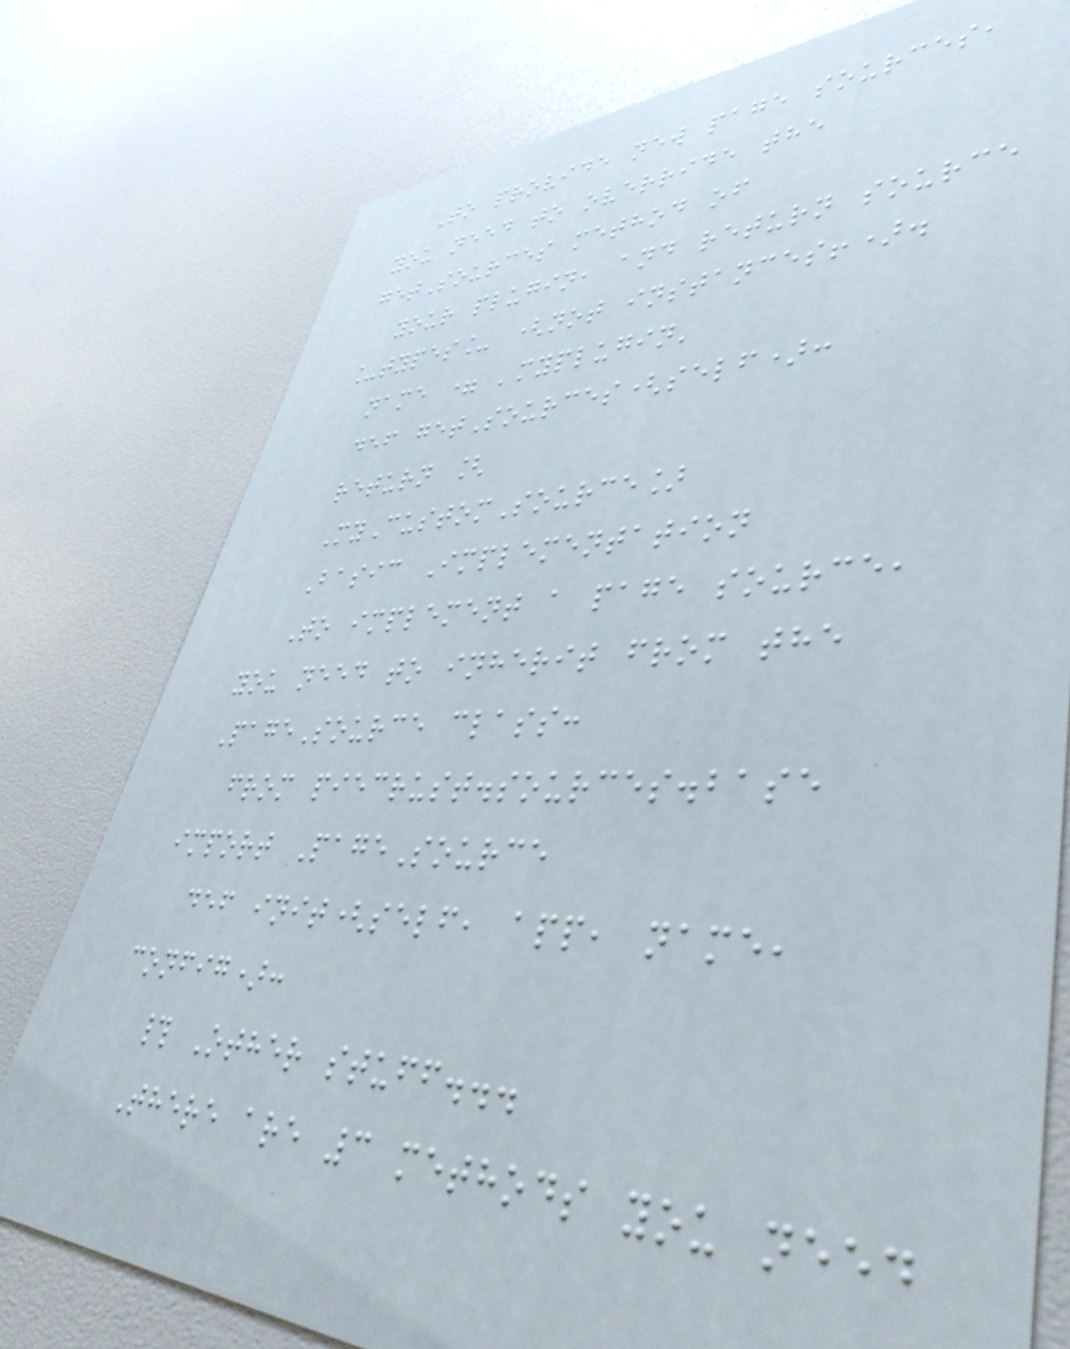To provide new page sources,
you need to override the
getSources method of
your plugin, and return source
_types_ (not instances!).
name = 'myplugin'
def getSources(self):
return [
MyCustomSource]
Basic Implementation
To implement a page source,
you need to inherit from the
PageSource class:
from piecrust.sources.base
import PageSource
def init(self, app, name,
config):
# Other stuff...
There are 3 methods you need
